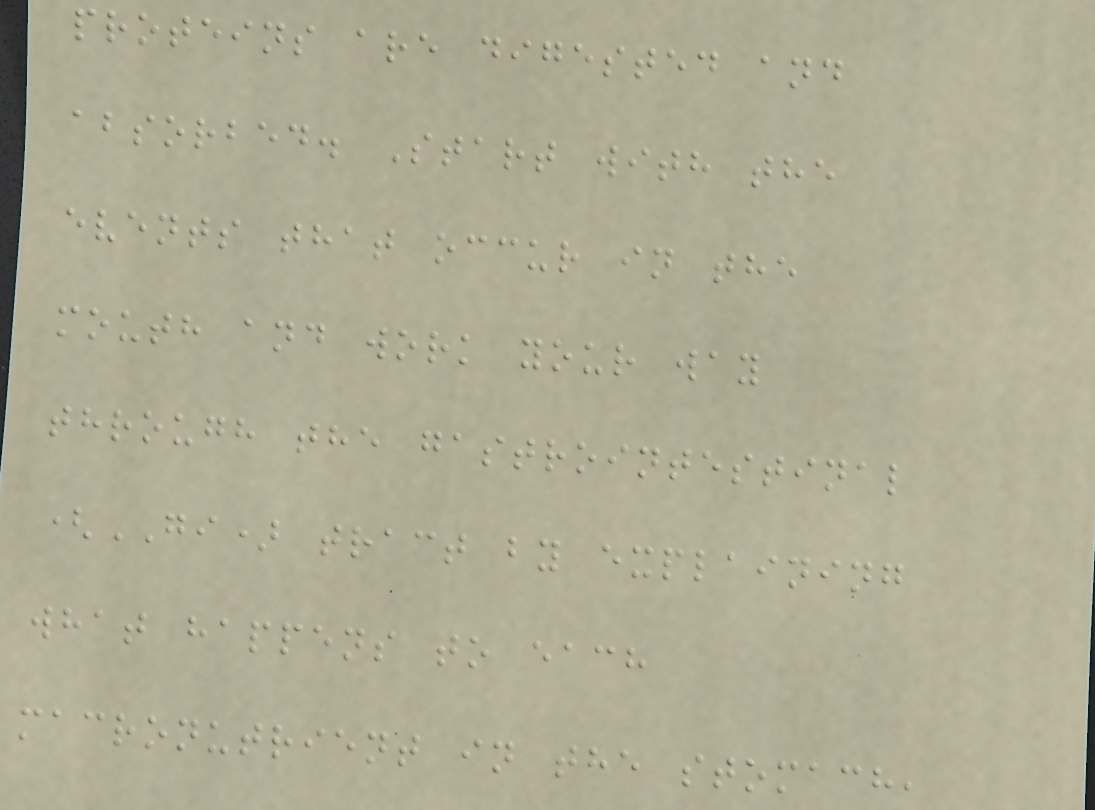proteins are digested and
absorbed. Start with the
events that occur in the
mouth and work your way
through the gastrointestinal
(GI) tract by explaining
what happens to each
macronutrient in the stomach,
